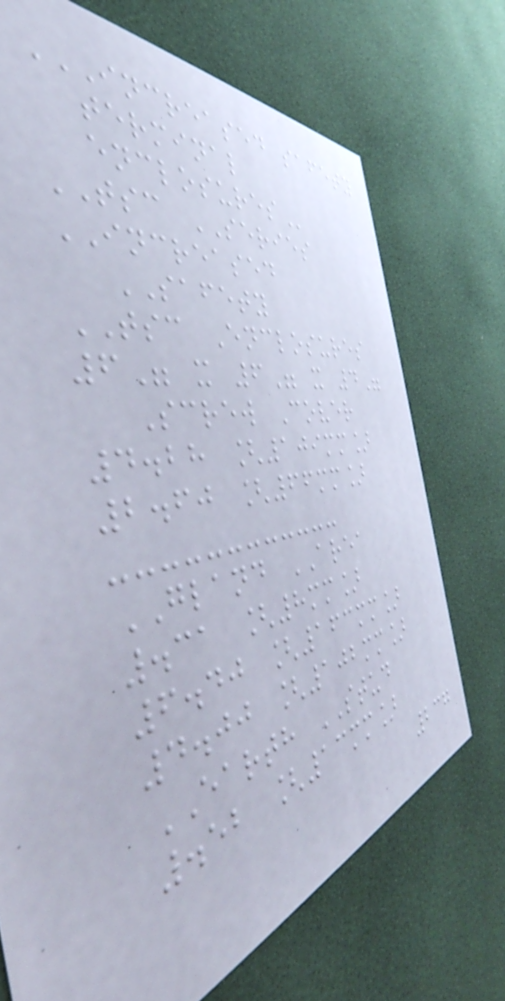INCREASED SAFETY
TERMINAL
ENCLOSURES
TSC SERIES
INCREASED
SAFETY
TSC Enclosures
6" x 6" x 4"
Screw Cover
4.28 [109mm]
2.60 [66mm]
GLAND AREA
.31 [8mm]
6.40 [163mm]
4.00 [102mm]
EARTH STUD
.52 [13mm]
237
